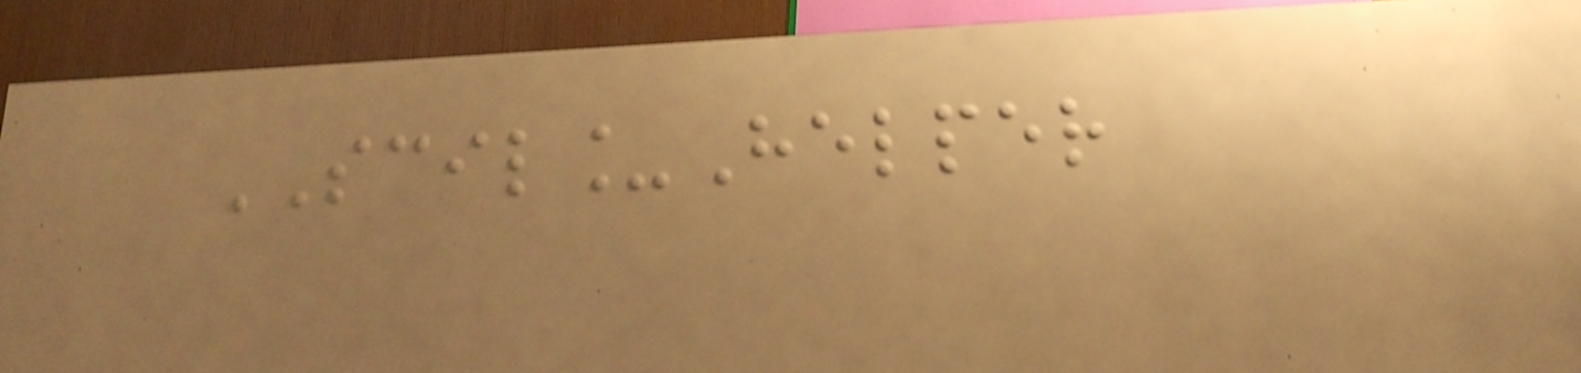SCIL_Helper
